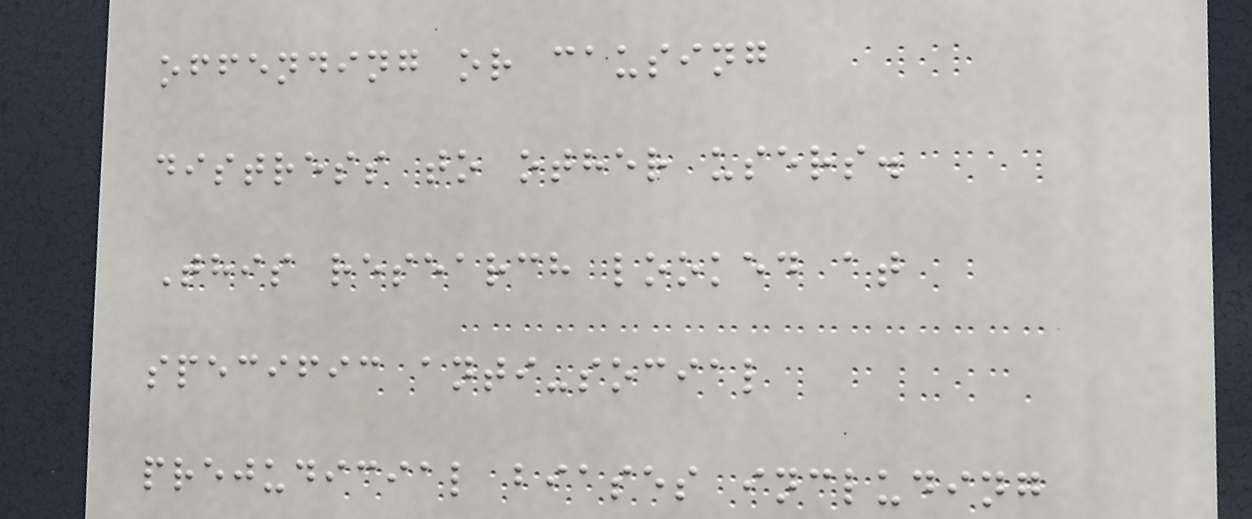offending or causing
distress to other users.
This research looked at
specific anti-social
prejudicial biases including
